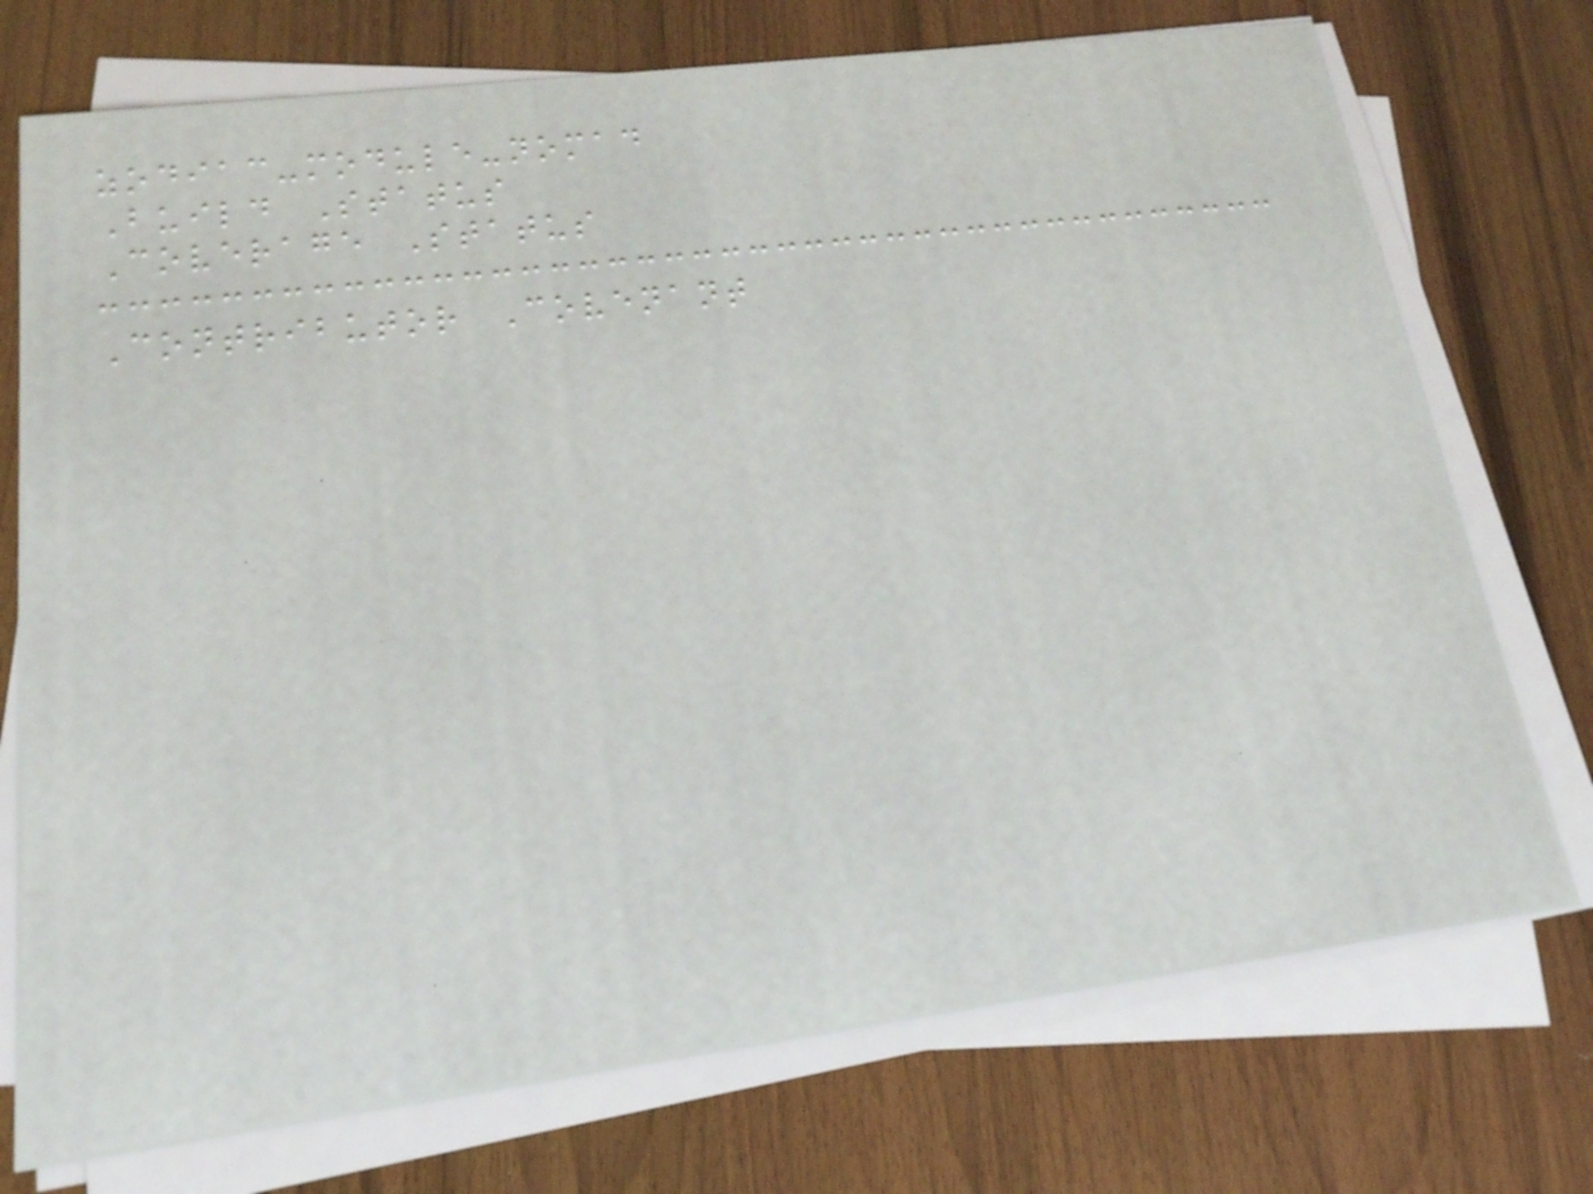zodiac-module-nomad
Build Status
Coverage Status
Contributor Covenant
